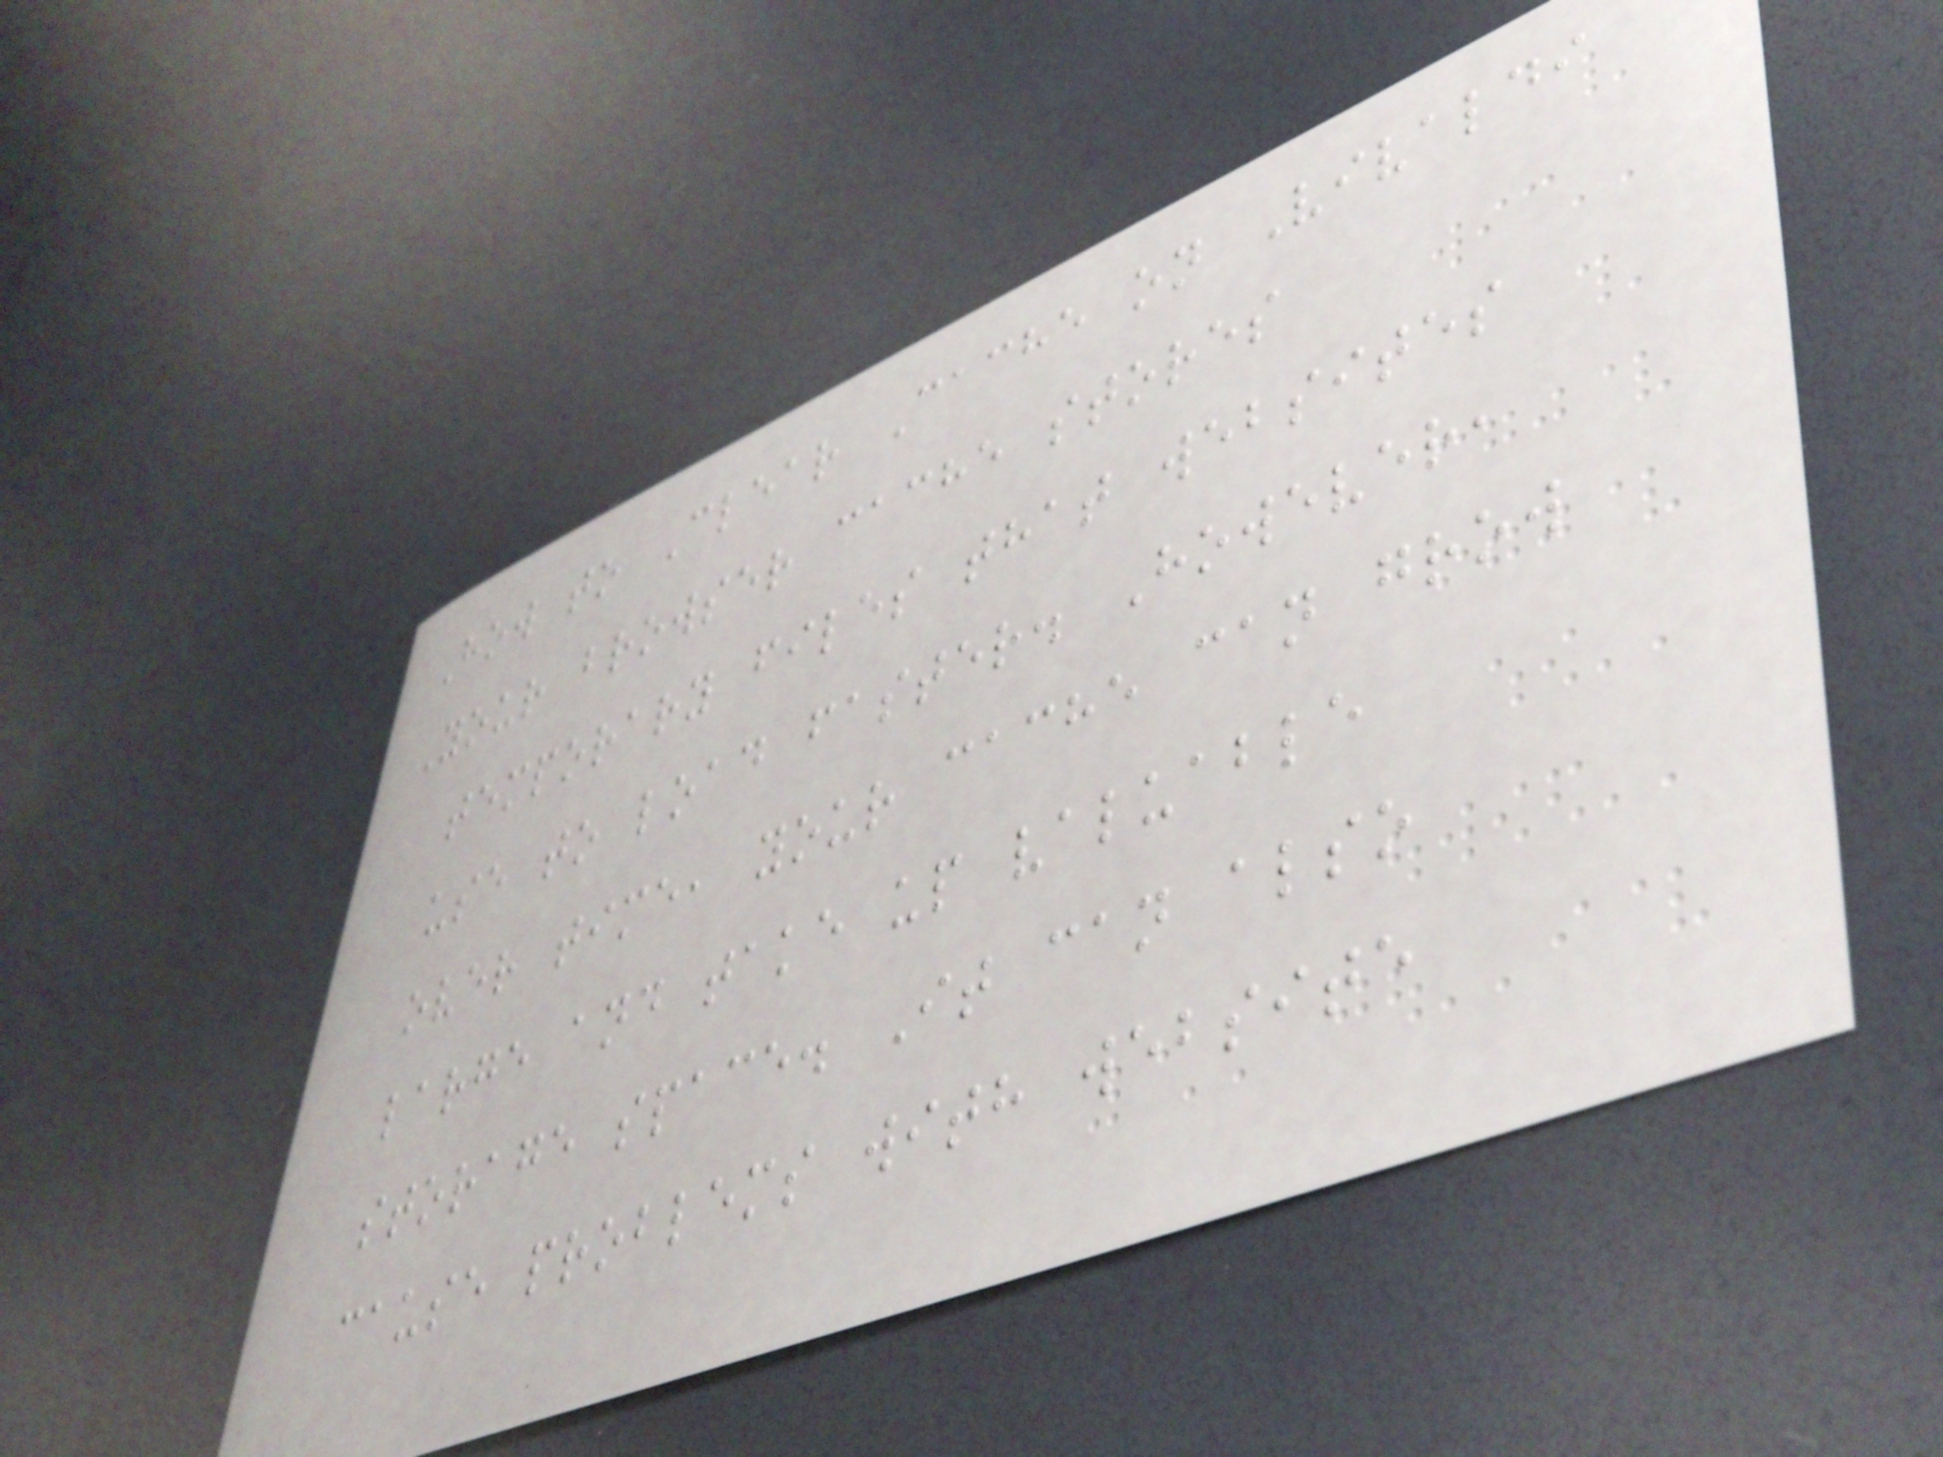How to Clear Cache on Vivaldi
Your browser cache stores
temporary files that websites
use to load faster. However,
over time, your cache can grow
large and take up valuable
storage space. It can also
cause problems with website
